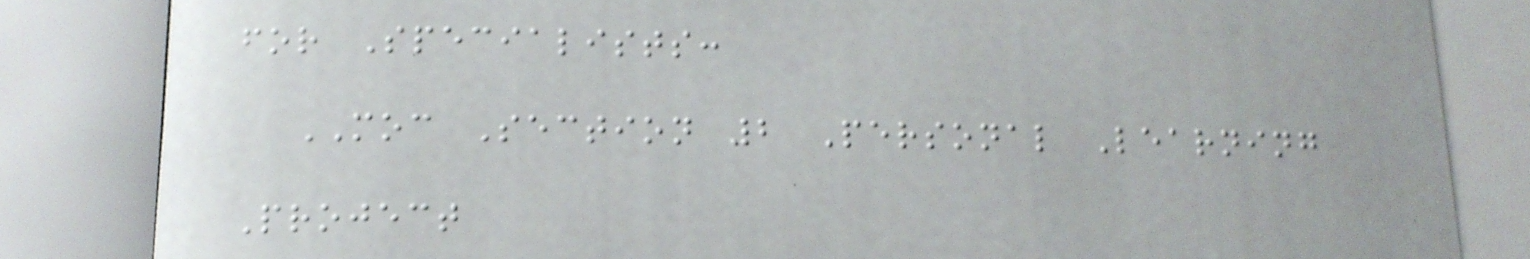for Specialists:
MOC Section 2 Personal Learning
Project
